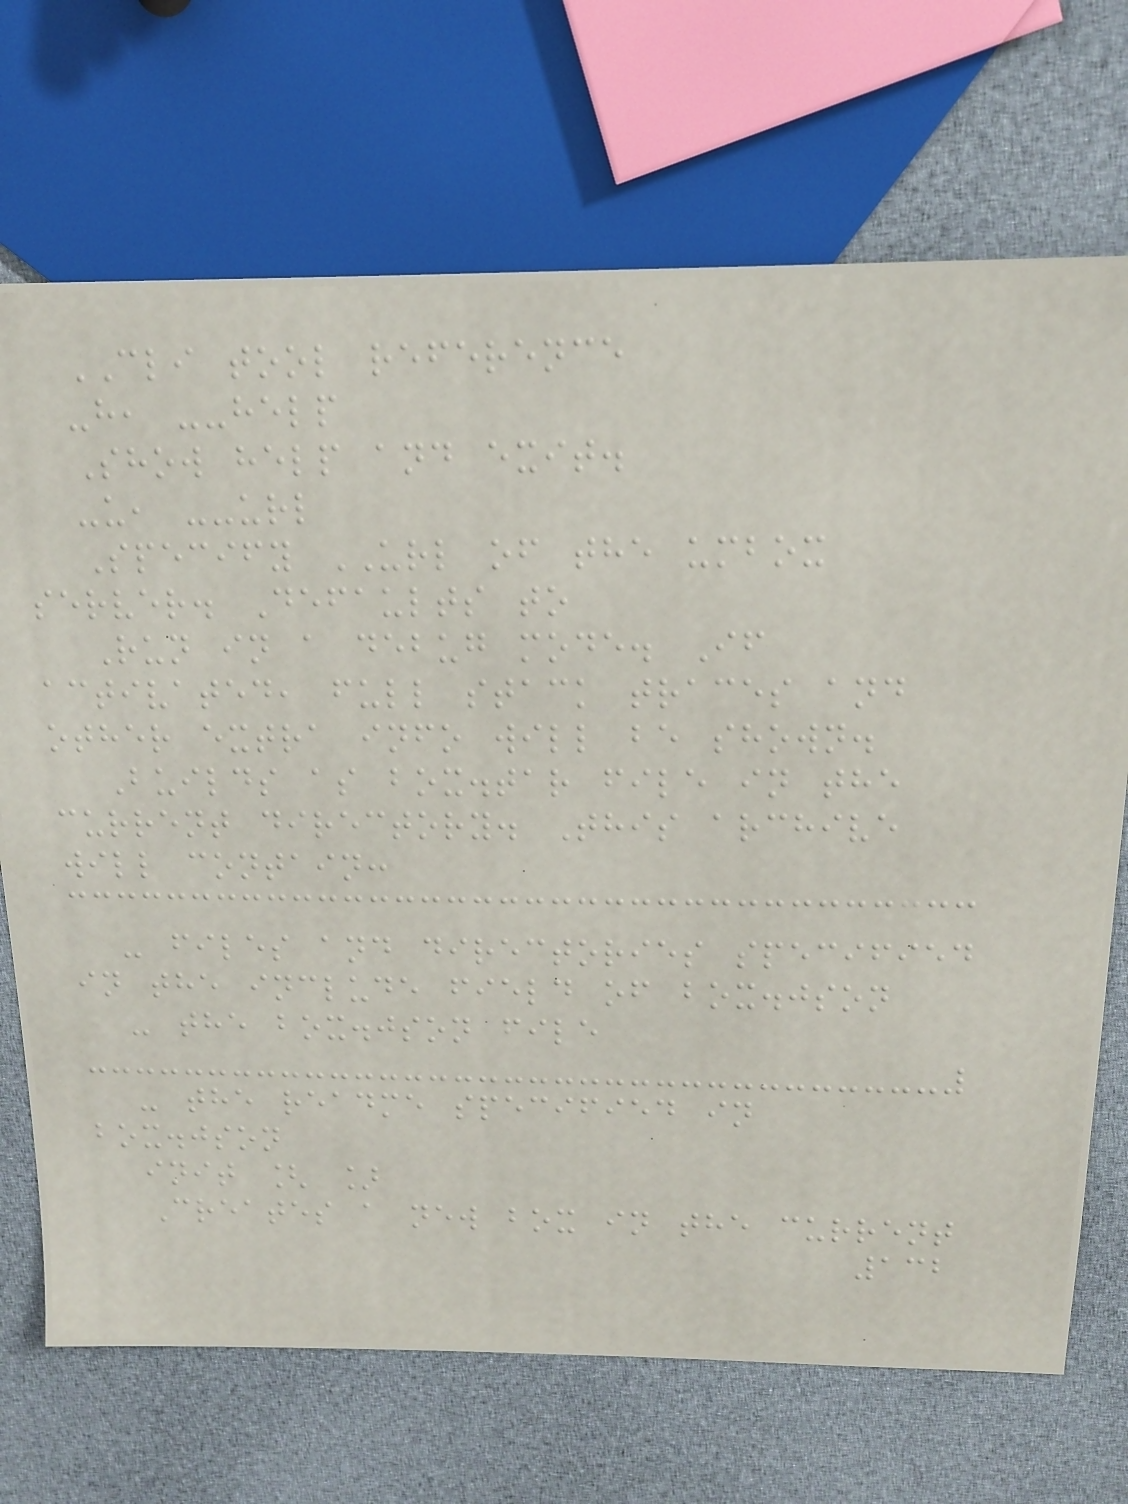CLI tool reference
-h, --help
Show help and exit.
-u, --url
Specify URL of the umbox
server. Defaults to
Run in a debug mode. If
activated, full stack traces and
other extra info will be shown.
Builds as box.tar file in the
current directory. This archive
will contain:
- files and directories specified
in the include field of box.json
- the box.json file
- the readme specified in
box.json
init [ ]
Creates a new box in the current
132
